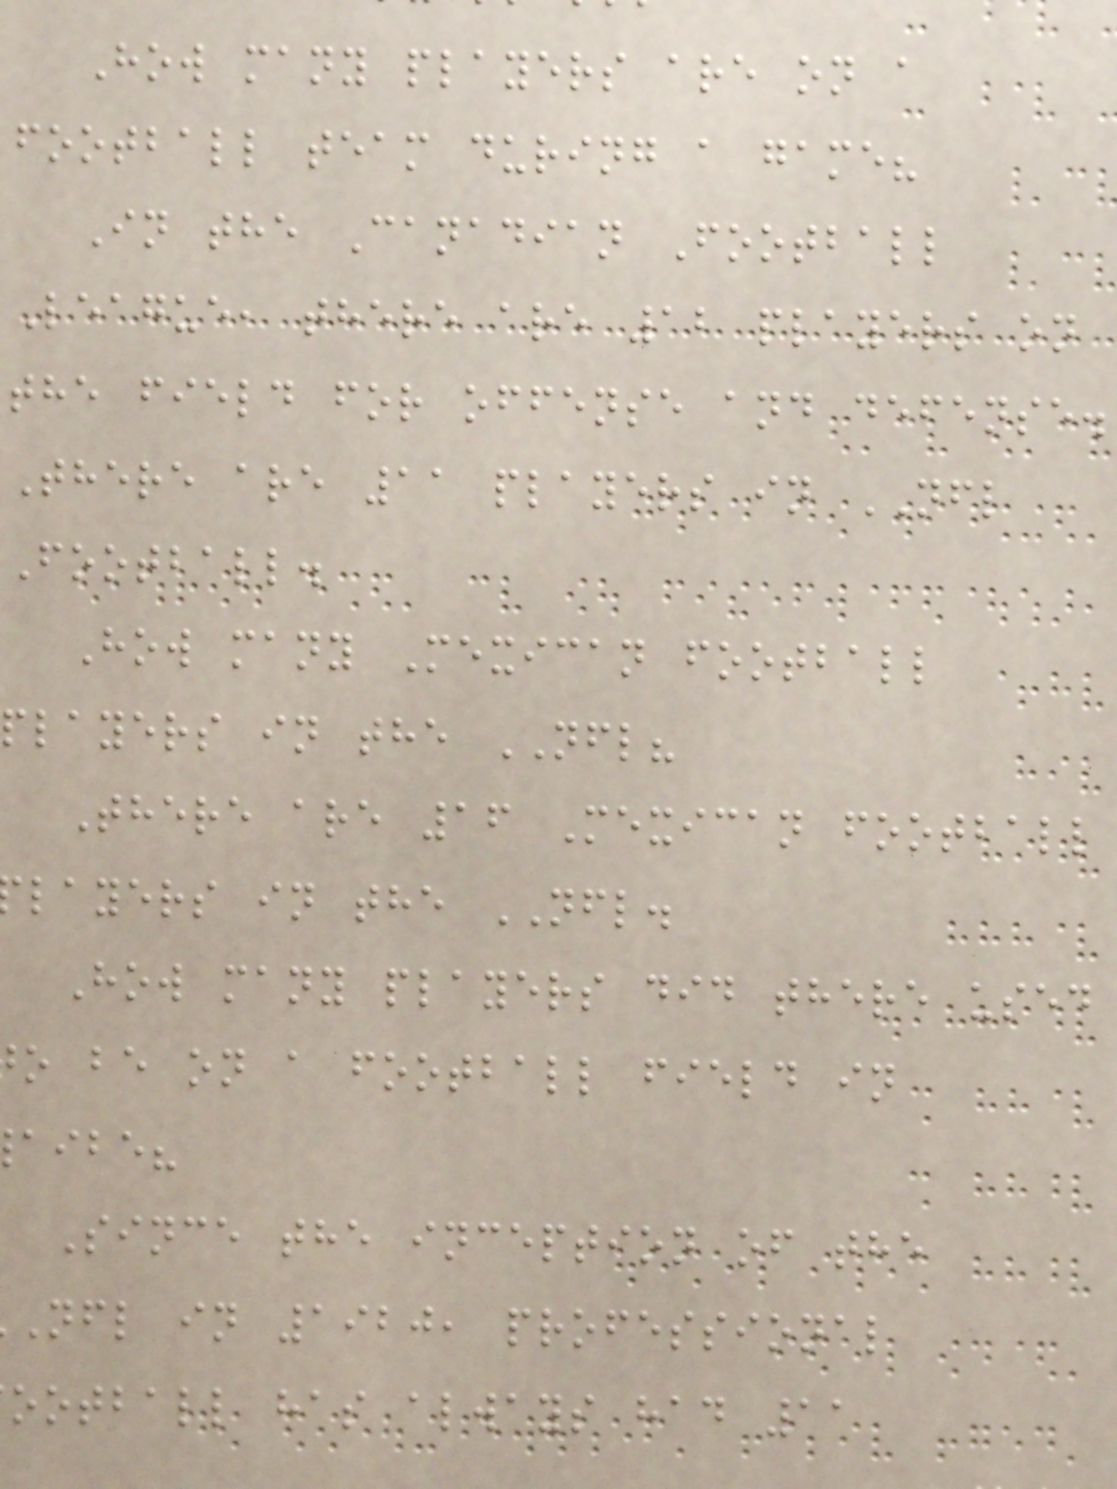How many players are on a
football team during a game?
In the Canadian Football
League, there are 12 players on
the field for offense and defense.
There are 11 players in NFL
Football.
How many Mexican football
players in the NFL?
There are 16 Mexican football
layers in the NFL.
How many players did there used
o be on a football field in
aibe?
Since the inception of the
nfl in 1920, professional
ootball has always had 11
